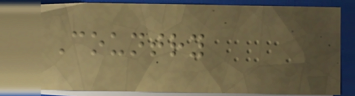Country
